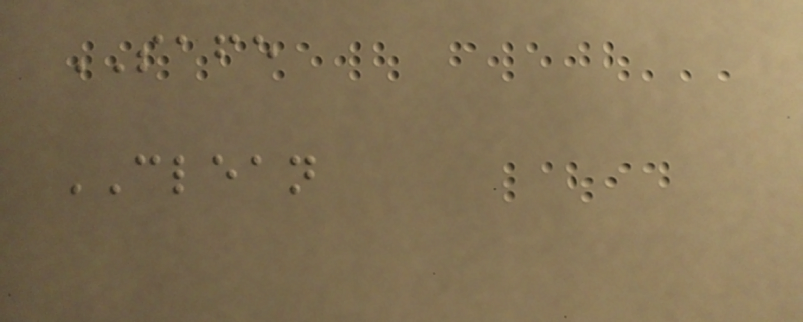SAFE
CLEAN
